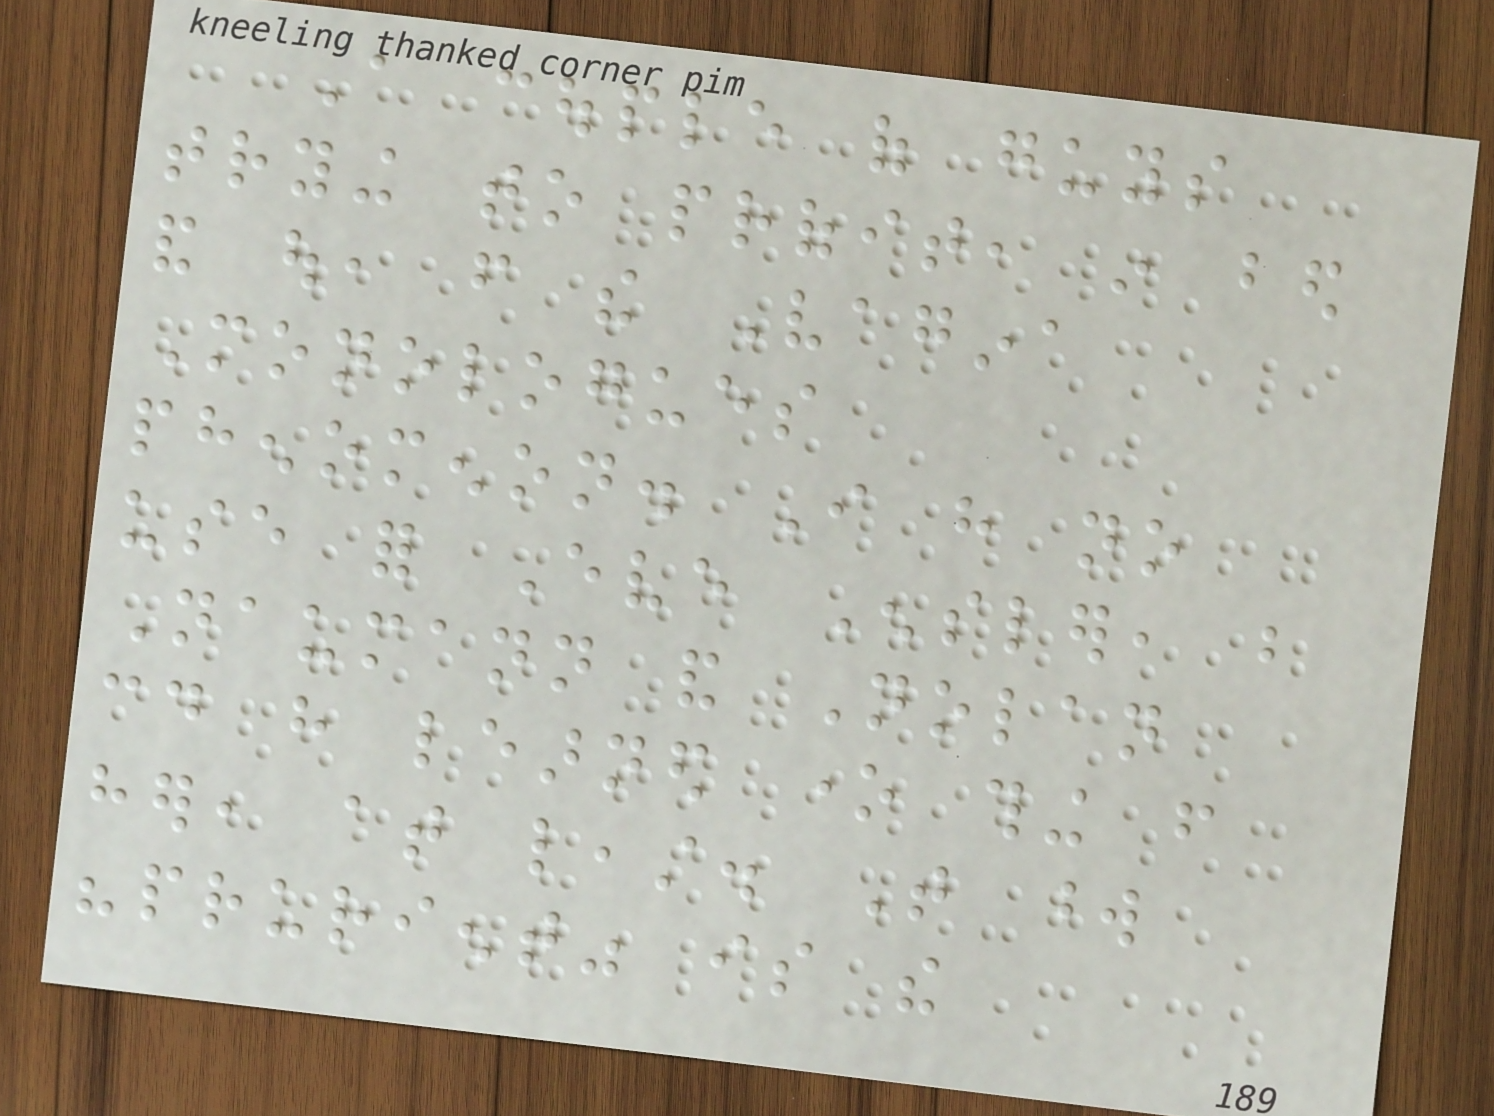A couple of guys
trying to profit, in bed
and out, from the Vagina
Monologues
phenomenon. I have no
use for Eve Ensler, but
Naumann and Nolan
could have learned one thing from
her, at least. That word
"prurient" is the
